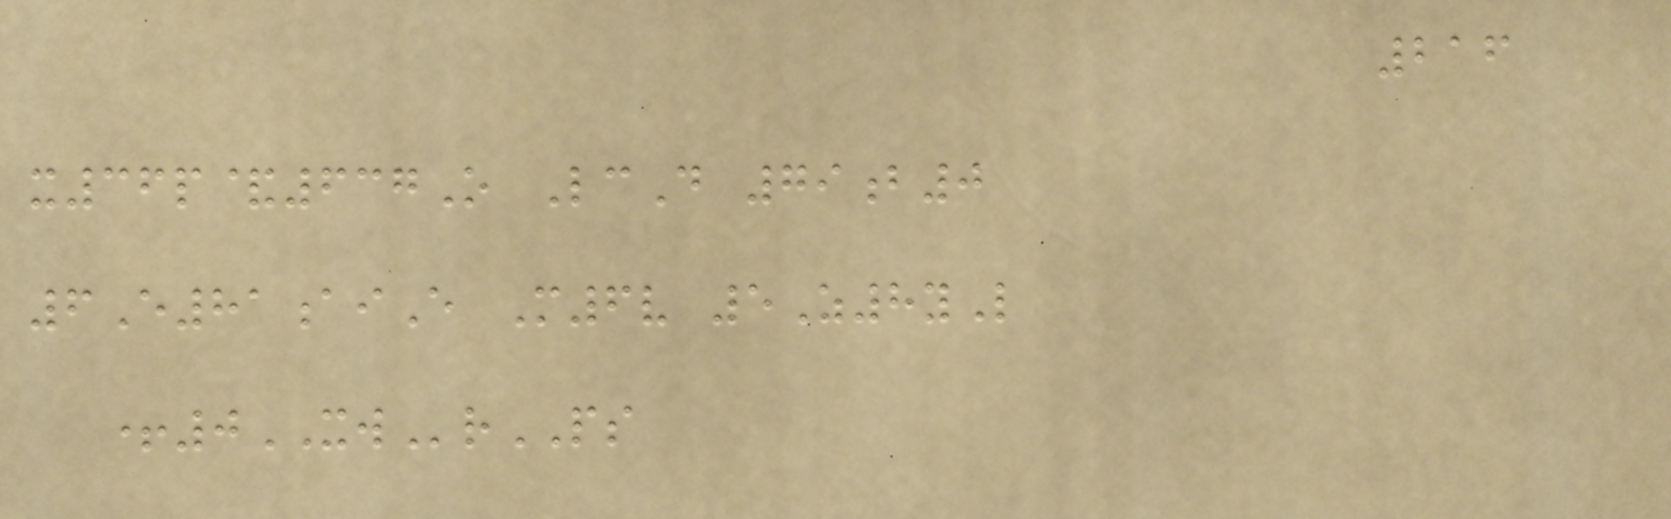216
x36p&637O LcD 79b0
6E81aiE M6v 5Z8yL
+0XWrPS
